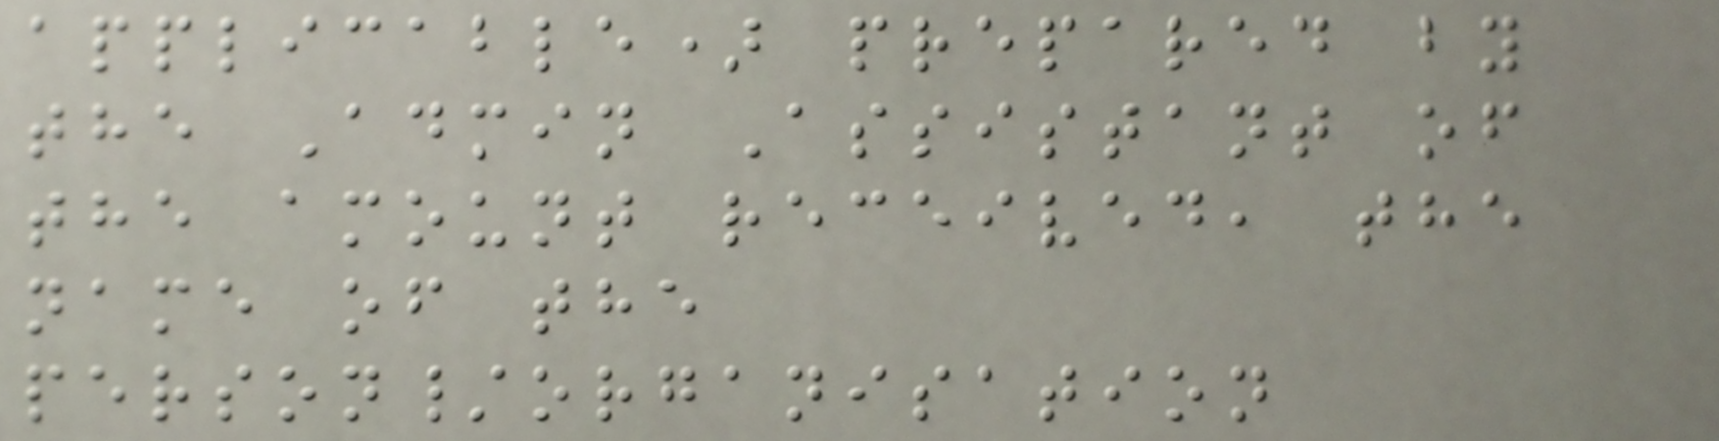applicable) prepared by
the Admin Assistant of
the amount received, the
name of the
person/organisation
